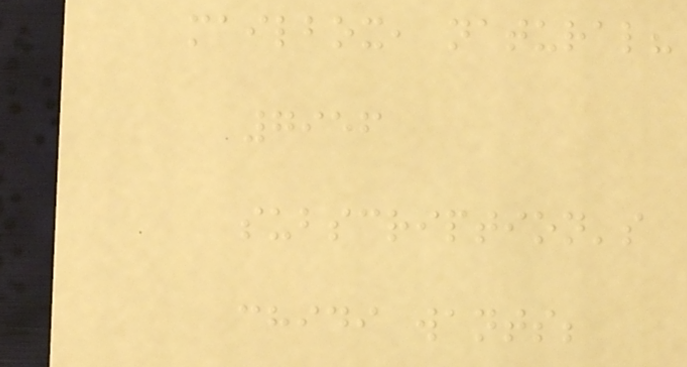mailbox, natural?
7956
subscription's
chidi wants;
